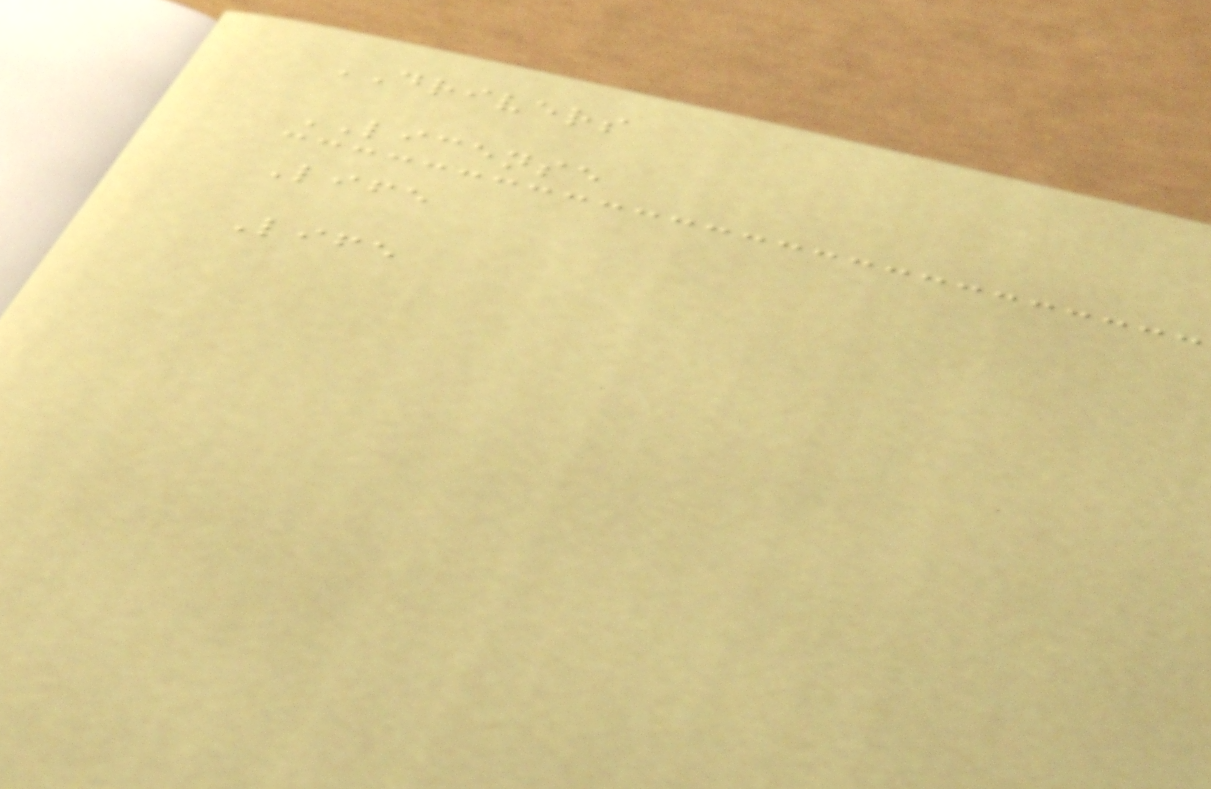DRIVERS
LICENSE
Life
Life
